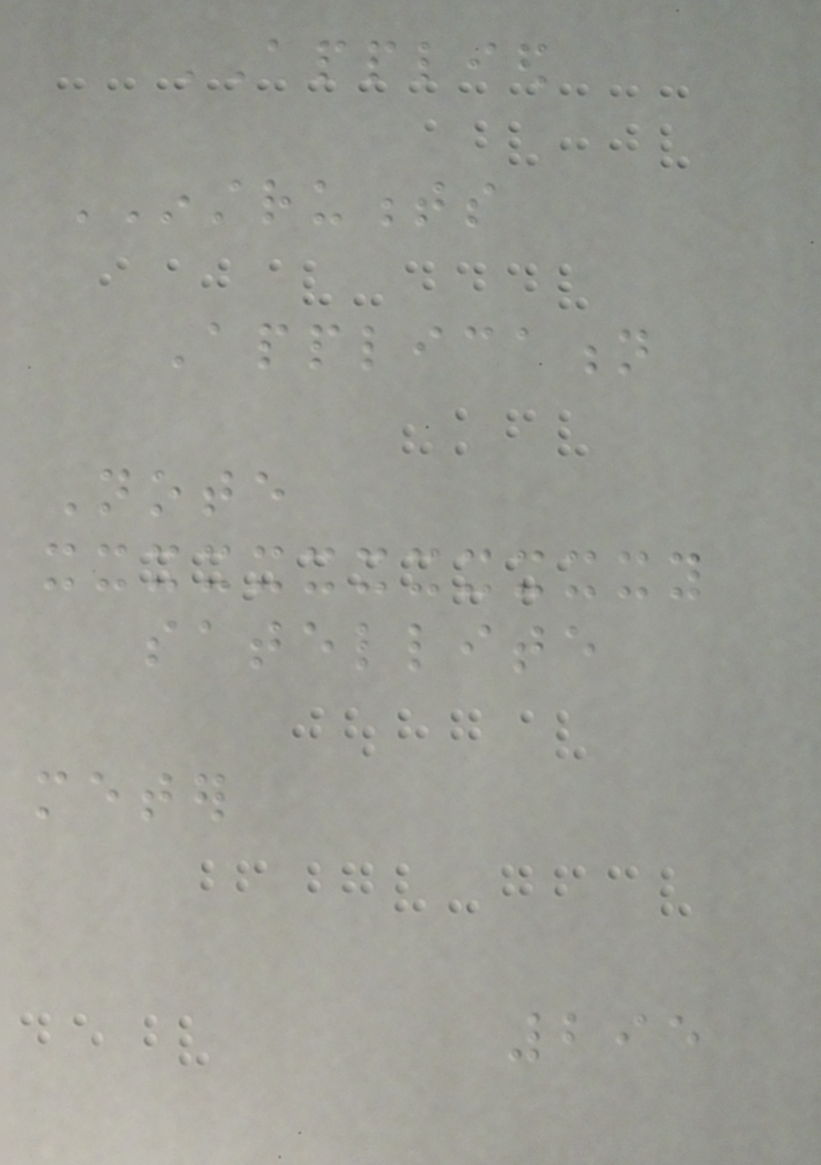APPLIED
INSTRUMENTS
Application
Note
satellite
meter
295
